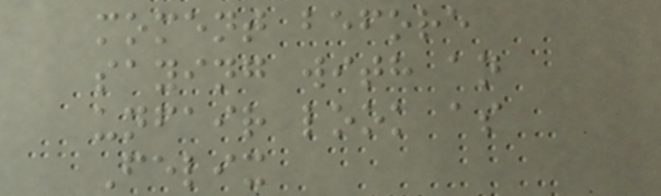moment before
saying with an
unfair look as
Felix
